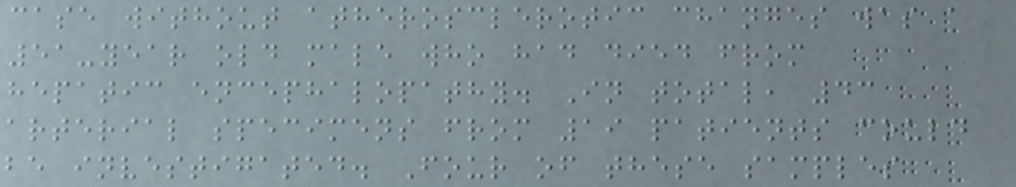case without atherosclerotic changes was a
51-year old male who had died from
hepatic encephalopathy. In total, 43
arterial specimens from 19 patients could
be investigated. Four of these samples
